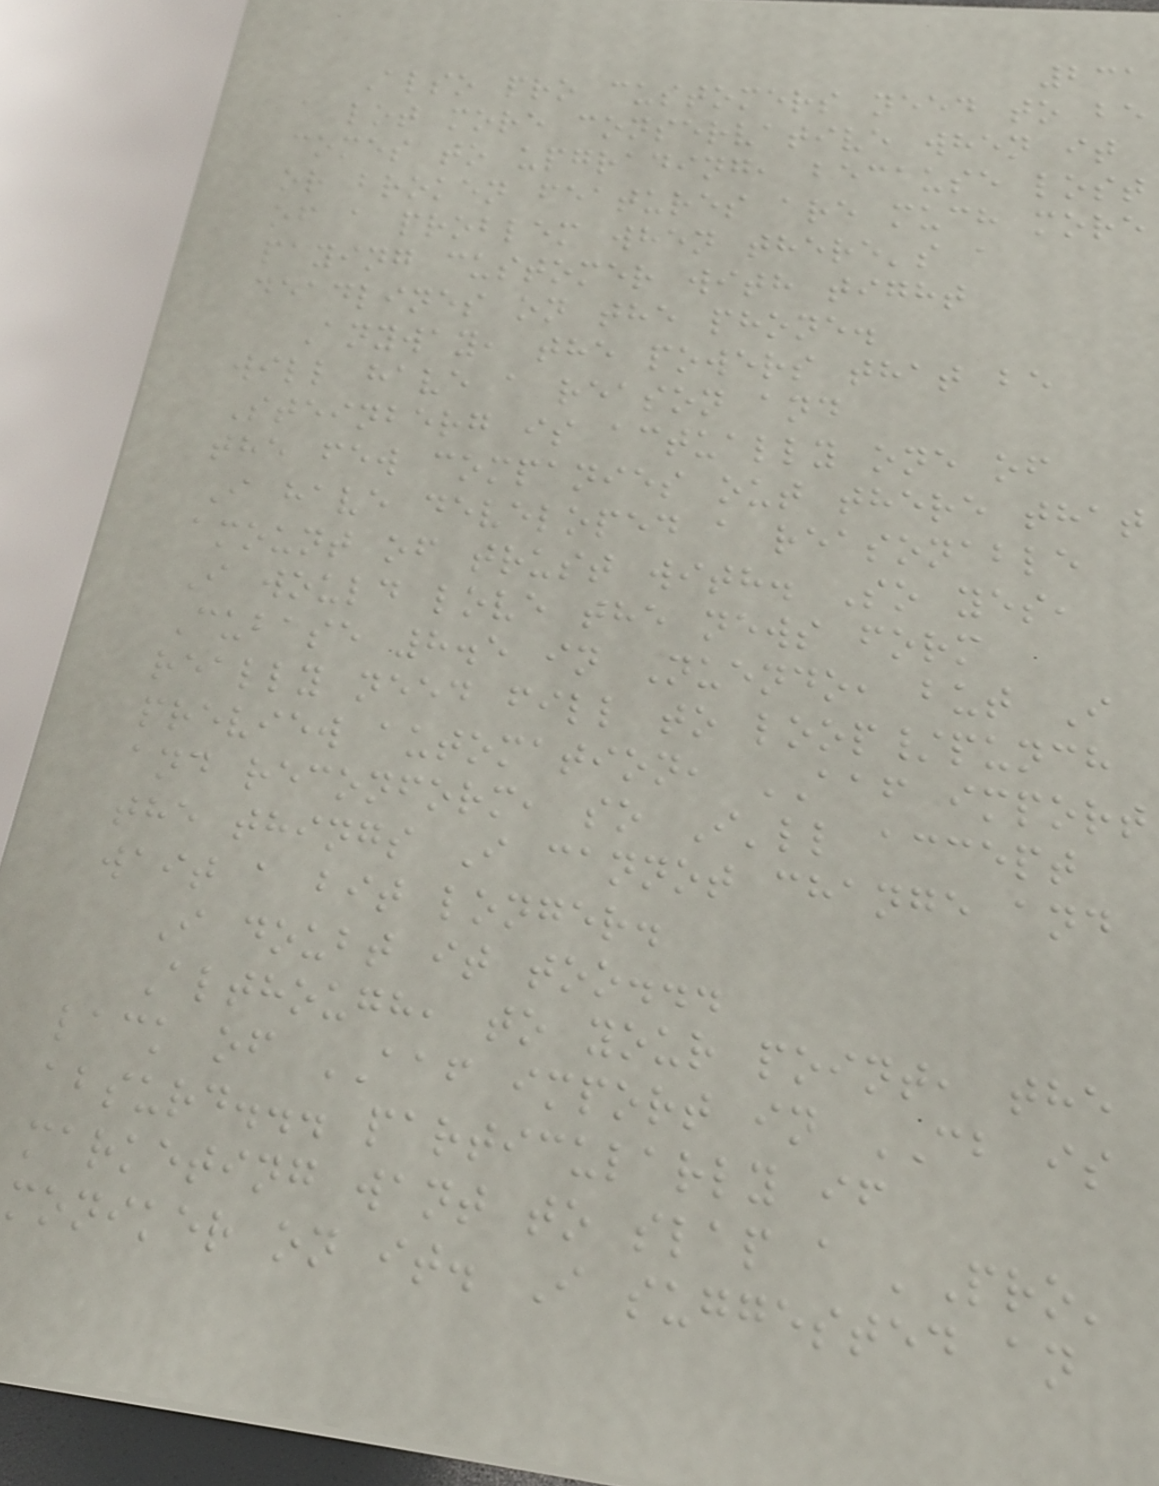231
Also pro customers need to be
a lot more conservative when it
comes to upgrading, because lost
or broken features are much more
of a problem when there's a
paying customer with tight
deadlines on the phone.
Anyway, the powers that be
will have a reason and
Steinberg is actually one of
the few companies out there that
I have developed a reasonable
amount of trust with. So yes,
I would love the news form
Cubase 8.5 in Nuendo, but I
really need fill to loop/punch
preview automation, AAF import
and reconform, so I'll accept
the things I cannot change and
wait a bit longer.
I doubt it too...
Although, to your point, the
lack of AAF import in CB is
absurd... particularly if
marketing want to slap a 'Pro'
moniker on it. I suggested an
